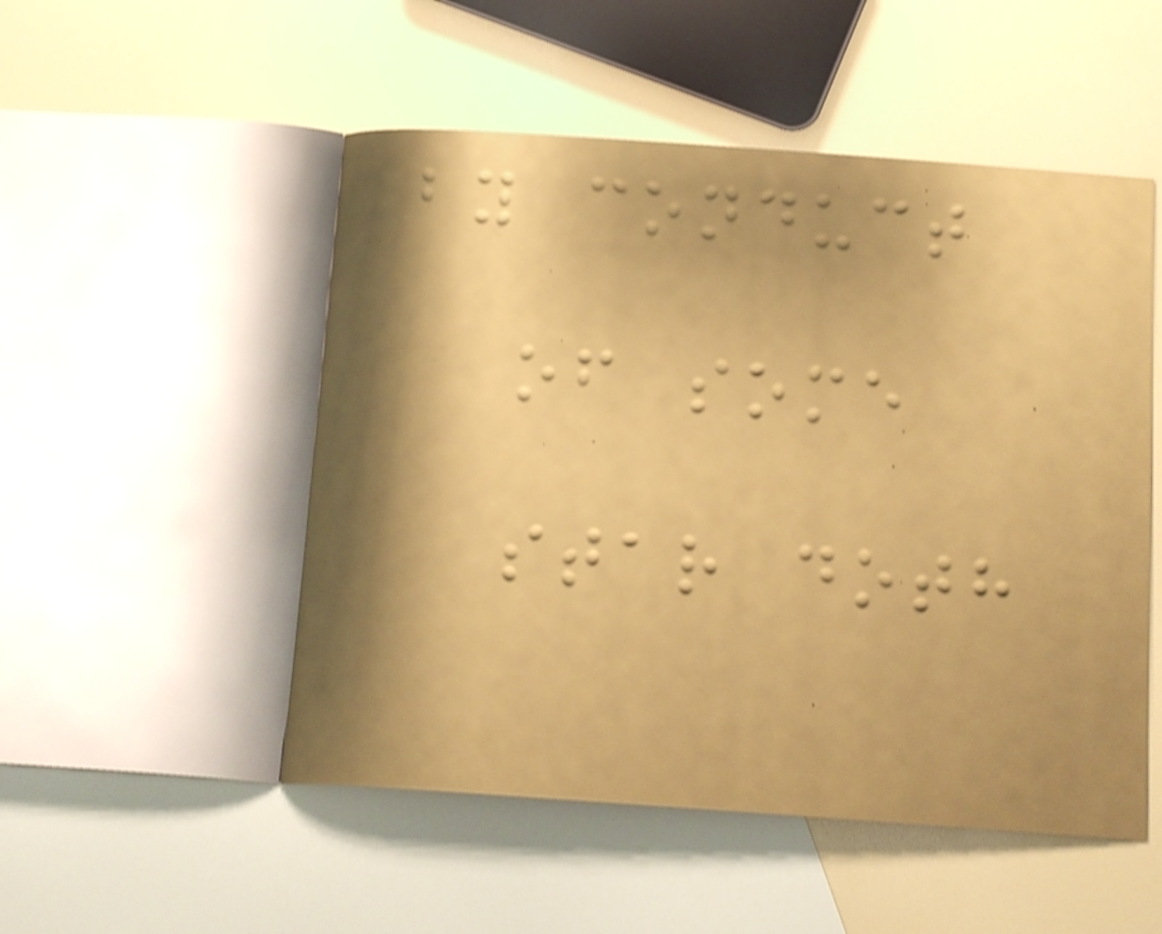by conduct
of some
star doth
